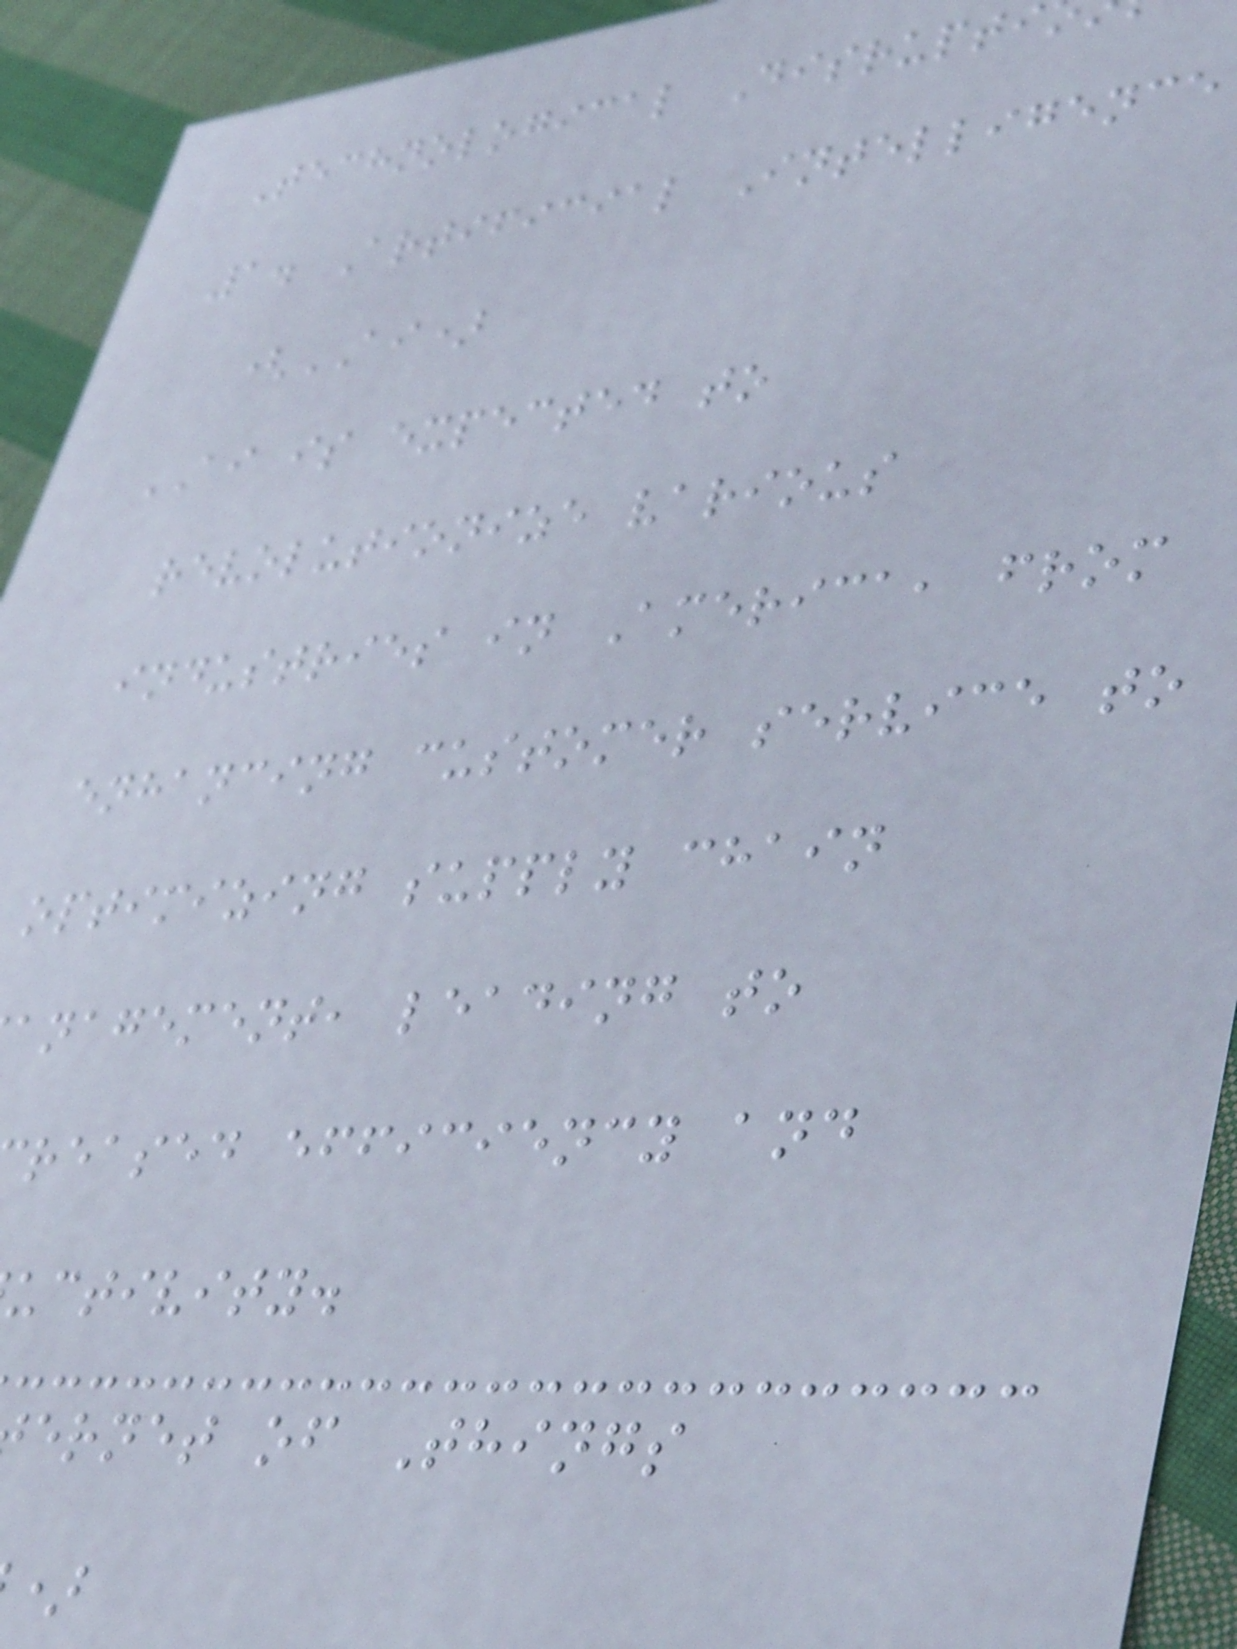Technological Disrupti
1. Artificial Intelligence
(AI)
AI is expected to
revolutionize various
industries in America, from
enhancing customer service to
optimizing supply chain
anagement, leading to
reased efficiency and
uctivity.
ernet of Things
